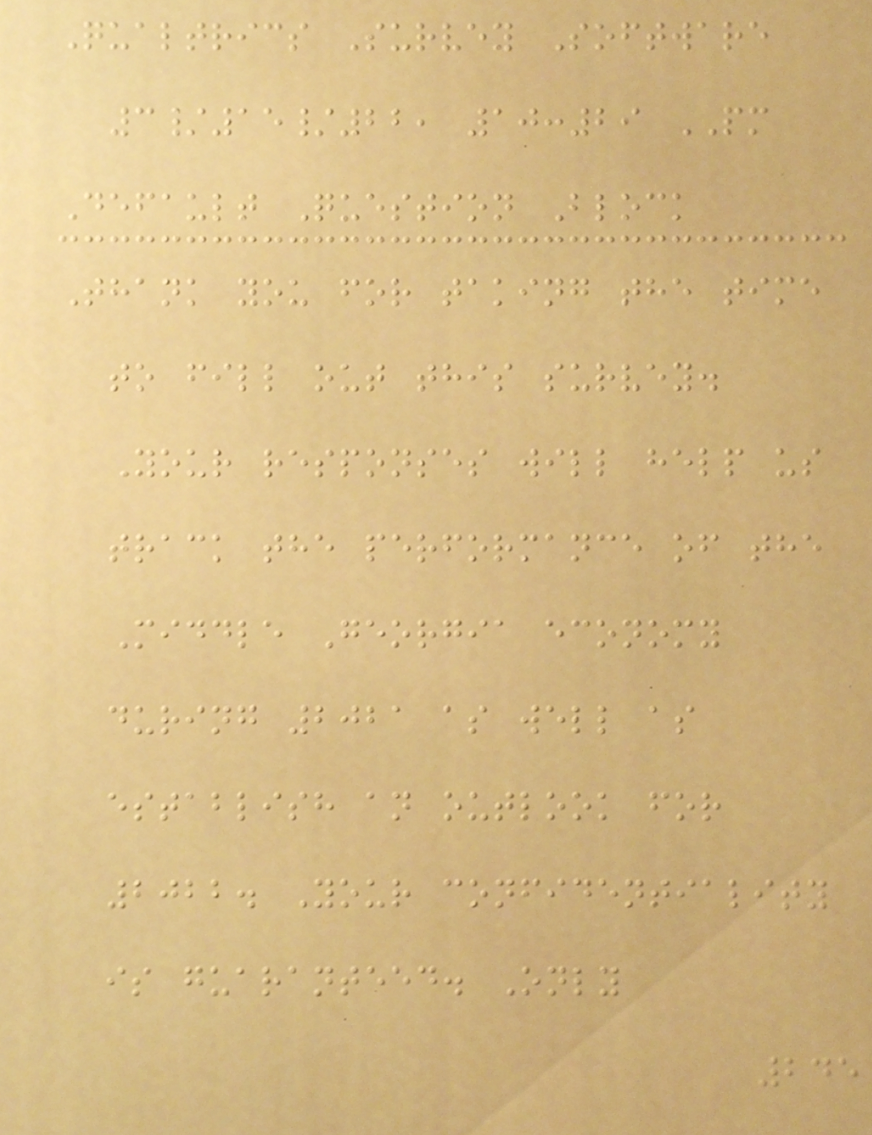Qualtrics Survey Software
3/15/22, 10:29 PM
Default Question Block
Thank you for taking the time
to fill out this survey.
Your responses will help us
track the performance of the
Middle Georgia economy
during 2021 as well as
establish an outlook for
2022. Your confidentiality
is guaranteed. Only
245
